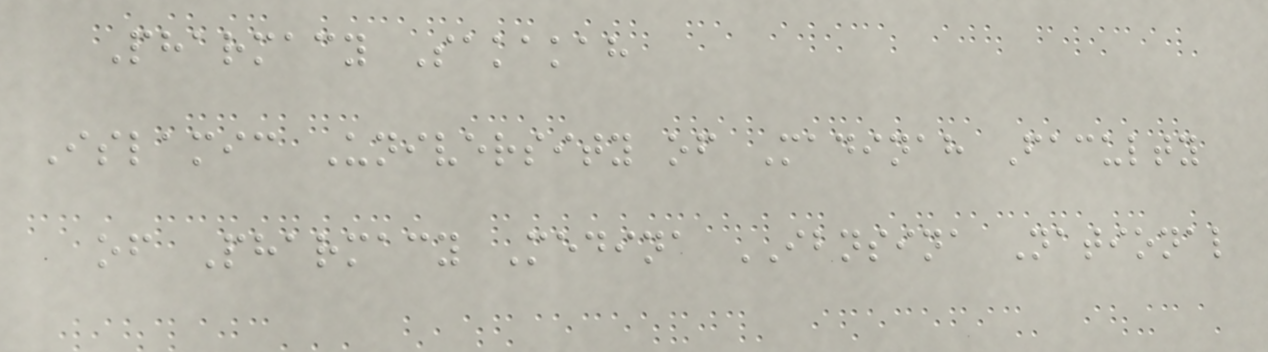Pharmacy Sakakah
Islamic University of Madinah Faculty
of Pharmacy Medina IBNSINA National
